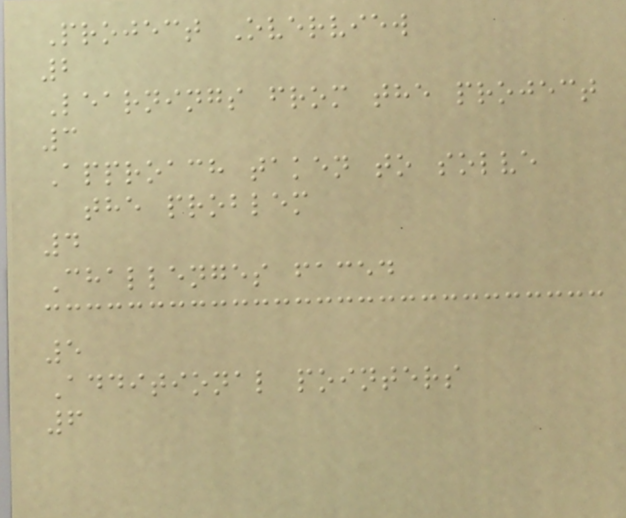Project Overview
2
Learnings from the project
3
Approach taken to solve
the problem
4
Challenges faced
5
Additional pointers
6
